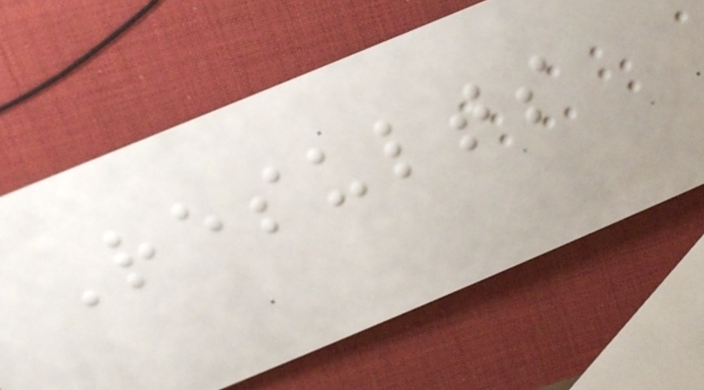Results
